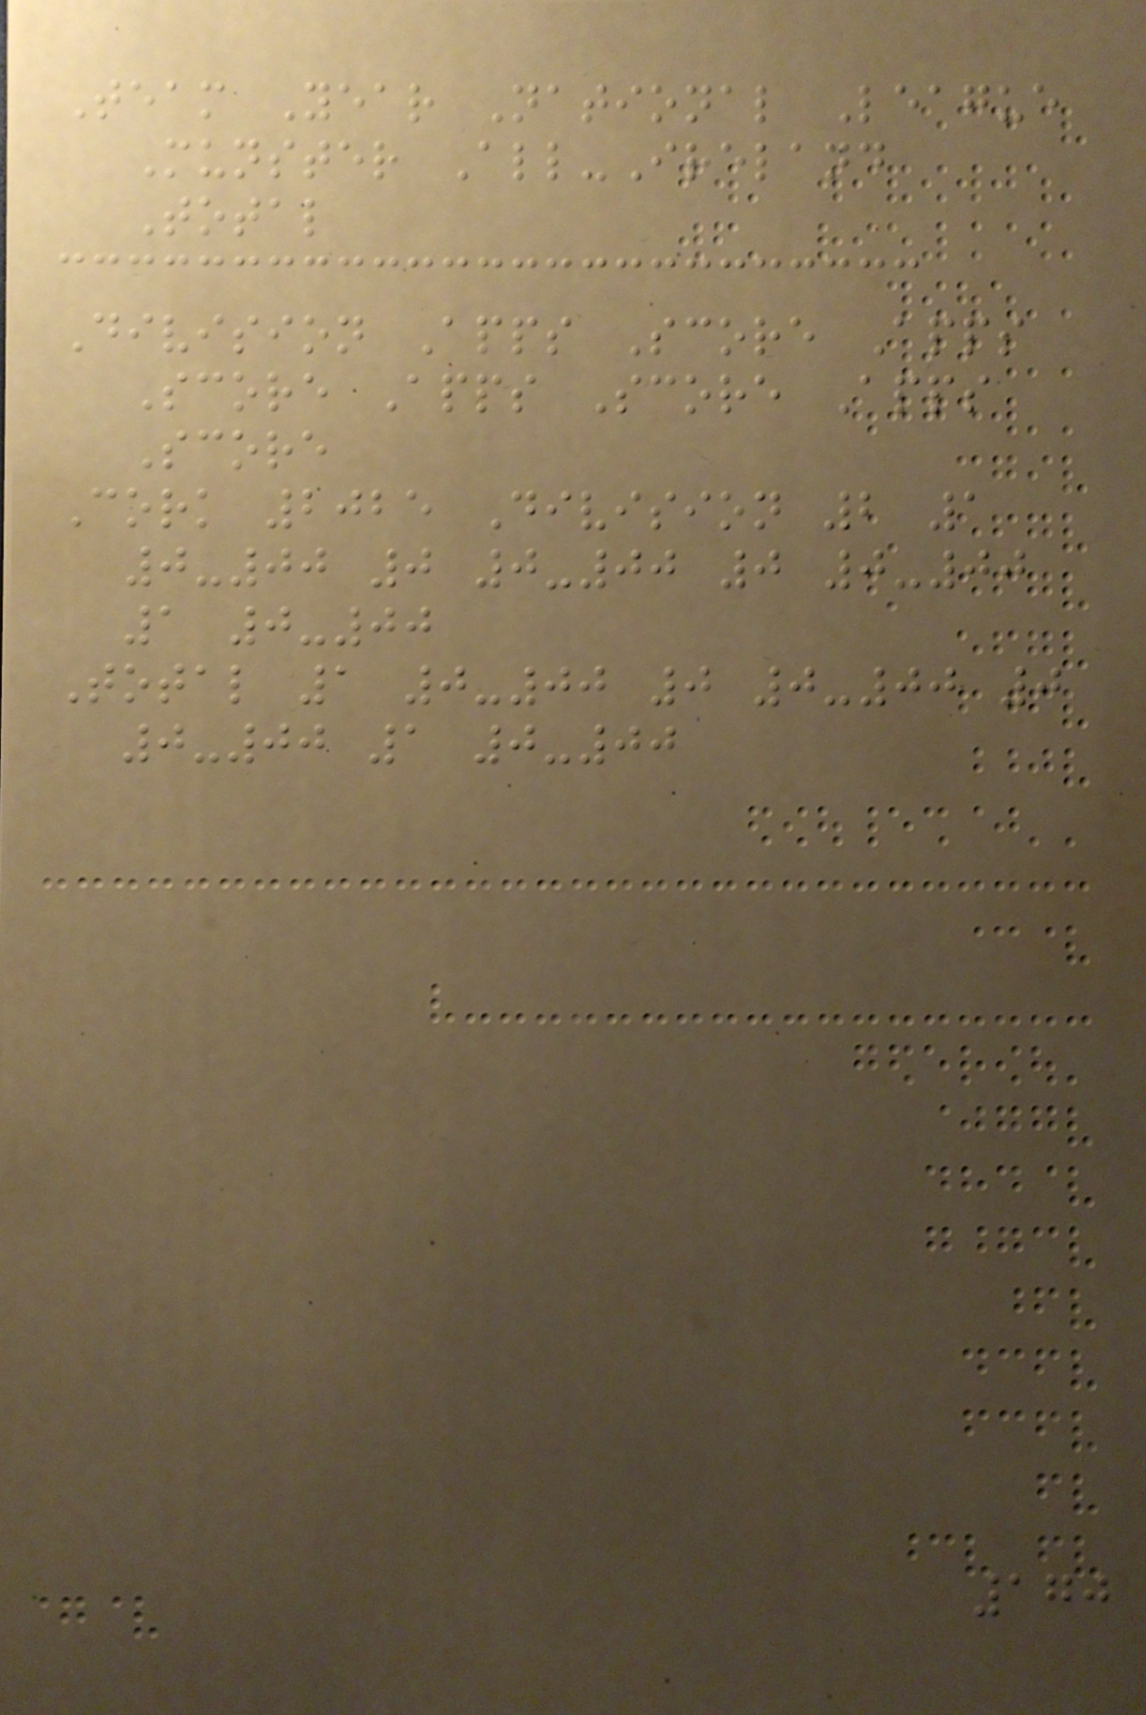Team Year National League
Munster All-Ireland
Total
Division Apps Score Apps
Score Apps Score Apps
Score
Cork 2025 Division 2 1
0-00 0 0-00 0 0-00
1 0-00
Total 1 0-00 0 0-00 0
0-00 1 0-00
170
